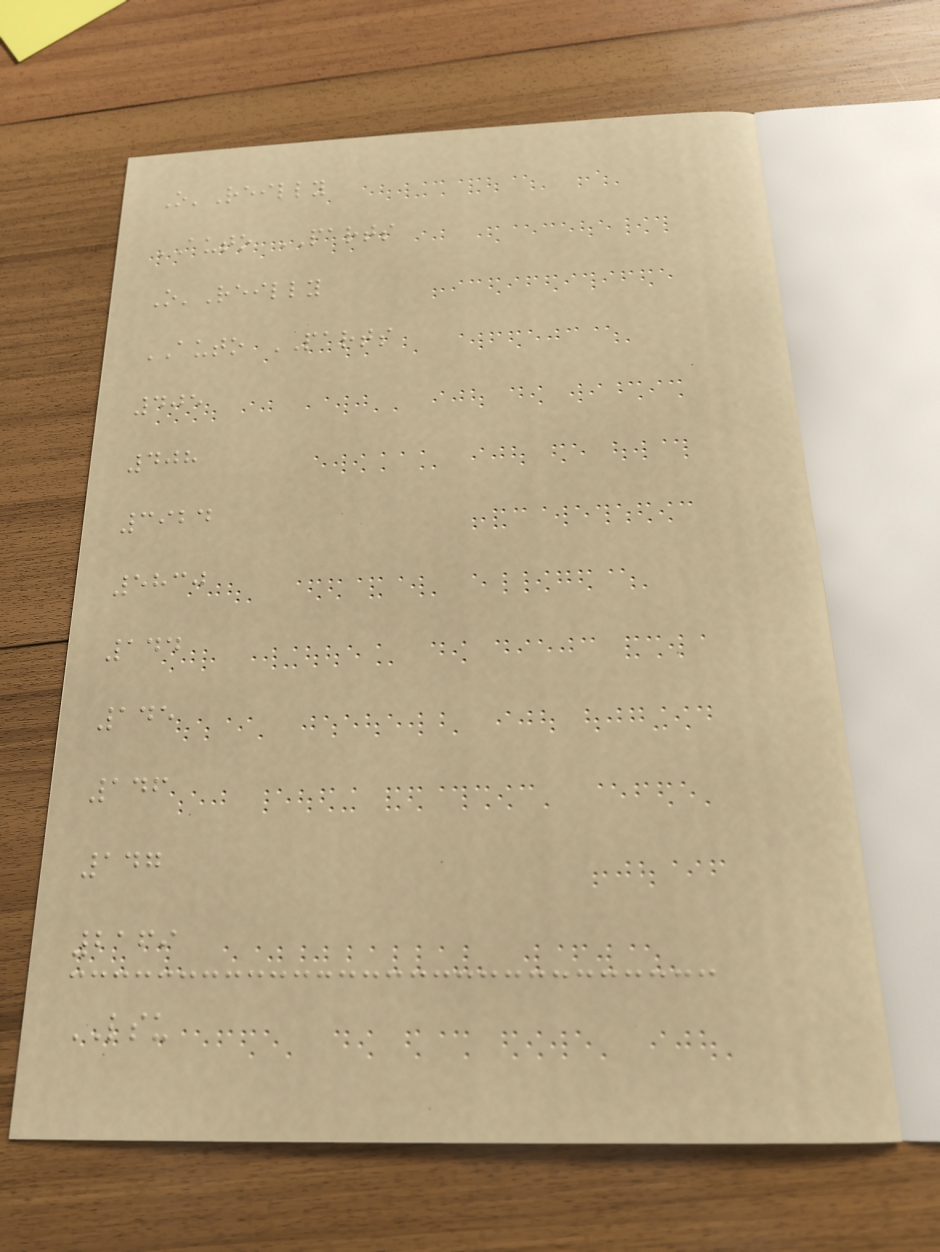O'Reilly
AUTO PARTS
O'Reilly
AUTO PARTS
405
408
3924
5830
144
145
146
147
2169
LSU
